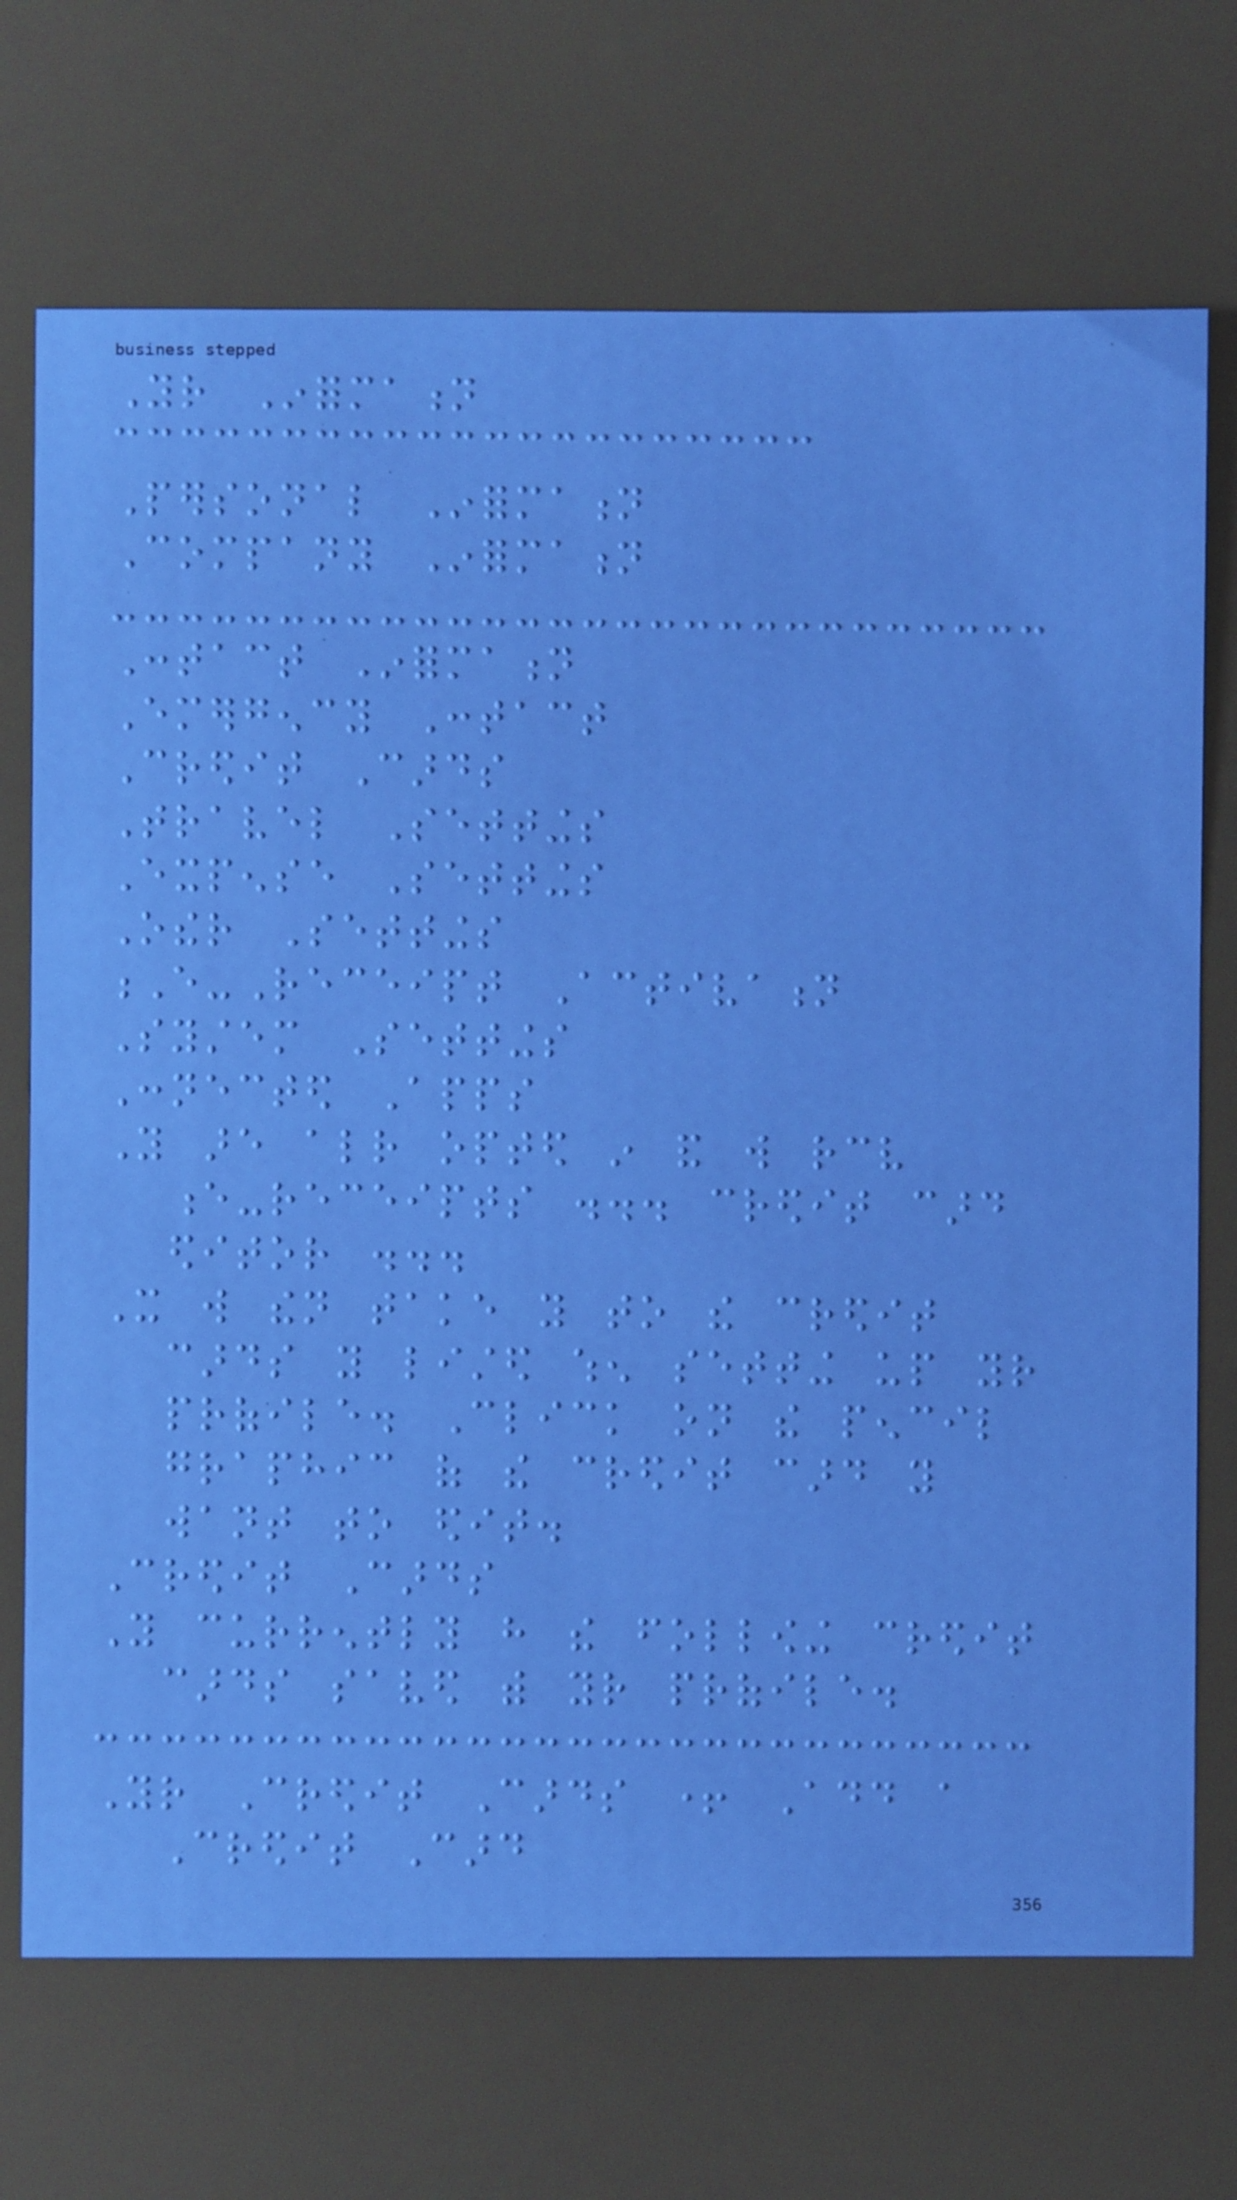Your Information
Personal Information
Company Information
Contact Information
Emergency Contact
Credit Cards
Travel Settings
Expense Settings
Other Settings
E-Receipt Activation
System Settings
Connected Apps
You are already opted in and will receive
e-receipts ... credit card
editor ...
It will then take you to the credit
cards you listed when setting up your
profile. Click on the pencil
graphic of the credit card you
want to edit.
Credit Cards
You currently have the following credit
cards saved with your profile.
Your Credit Cards + Add a
Credit Card
